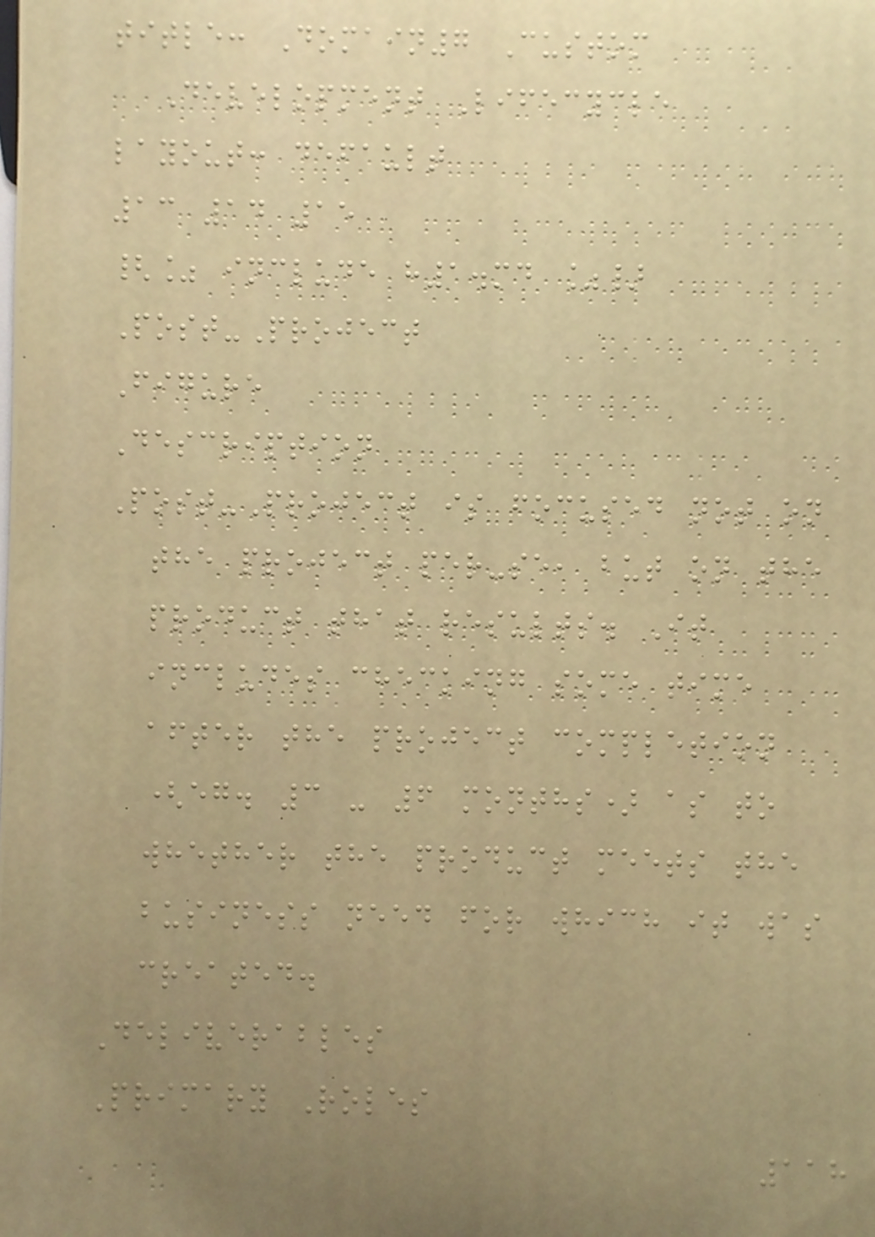title: Domain7 Custom
Development Lifecycle
layout: default
13 14 15
{% include h1.md %}
Post-Project
Figure
Description
Post-Project is focused not on
the project per-se, but on the
product that results. It
includes checking some time
after the project completion
(eg. 3 - 6 months) as to
whether the product meets the
business need for which it was
created.
Deliverables
Primary Roles
118
